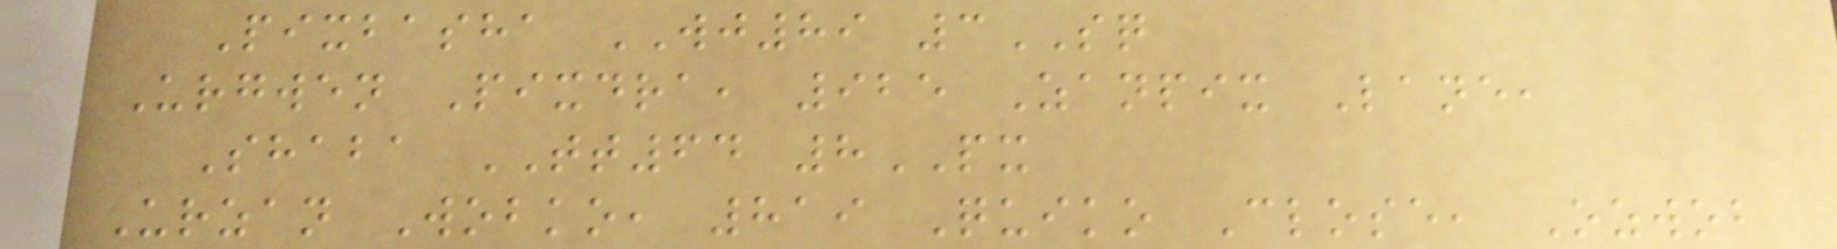Pixbasha WJ89 3SQ
Urgwen Pixdra, 925 Zanpix Lane,
Shaba TT64 8PX
Urzan Wobko, 819 Quiko Close, Ozwob
